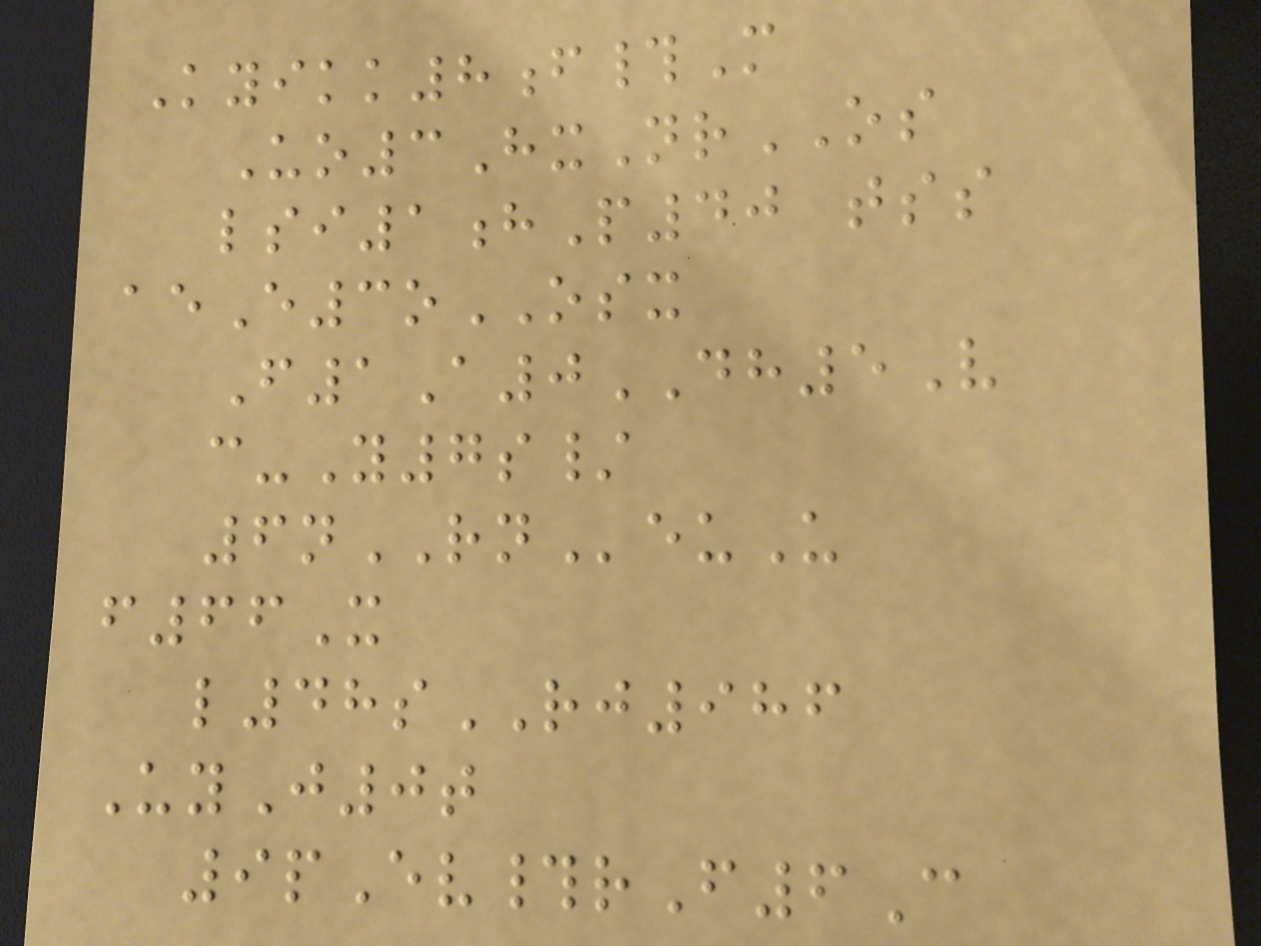Kyikk8f#M
Uo3HxNrOS
lsi1hP40 tss
aeE3oOSX
F1A0DH5V
c-Y7s/
6nRNeuU
f66X
l48sRJ986
UyJ0t
9pEv#rF6C
